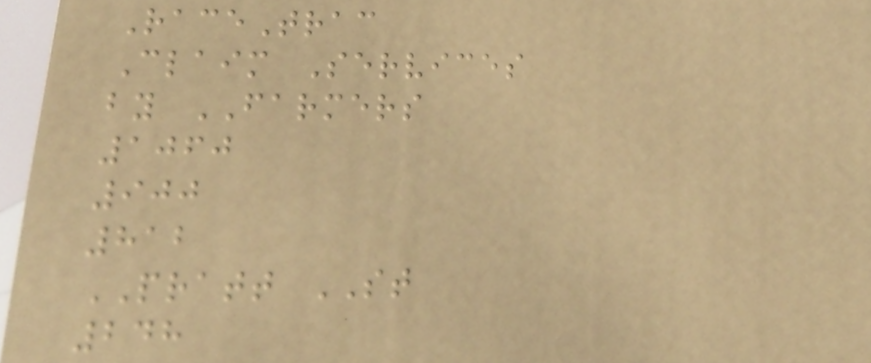RaceTrac
Claim Services
by FARMERS
1060
900
812
PRATT ST
248
